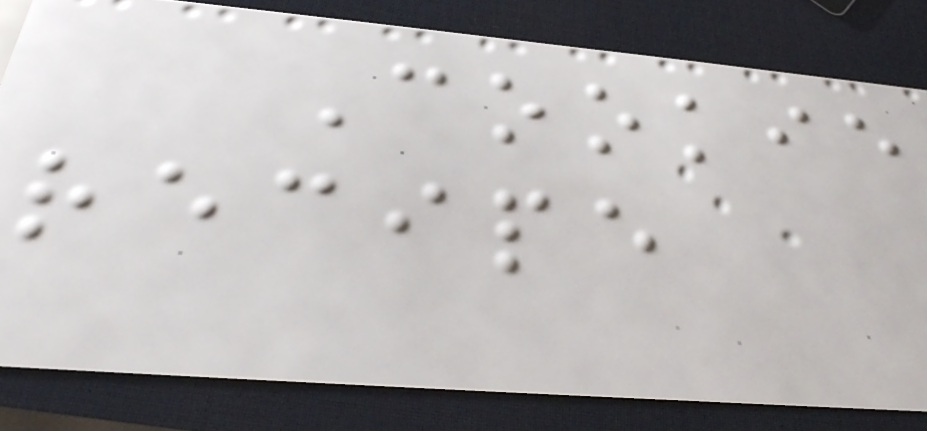Cookie
recipe
